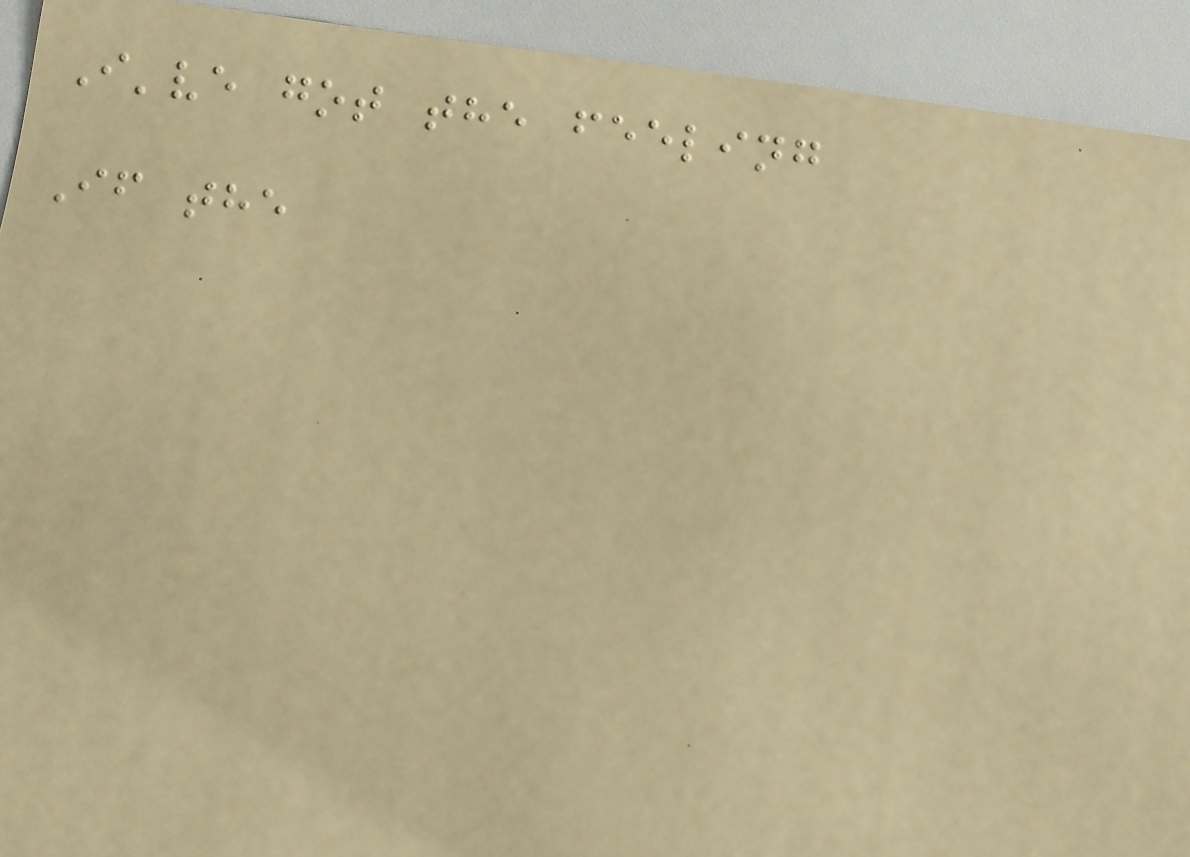I've got the feeling
If the
